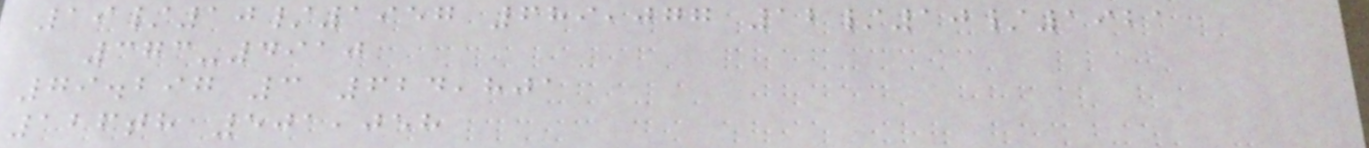19/10/1957 689,077 12/10/1921
373-4910
79.297 3 624,801
126th 501,058
